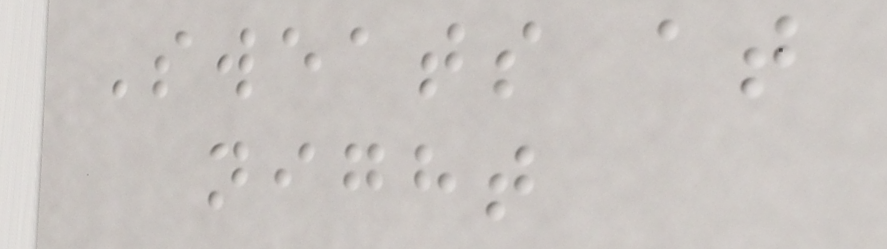Sweats at
night
